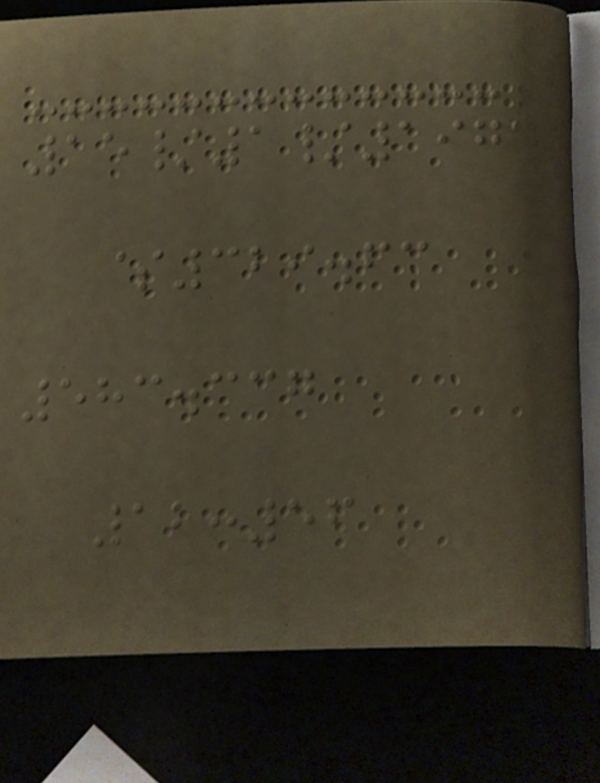15/1/1974
$329.63
583.337
12:56
